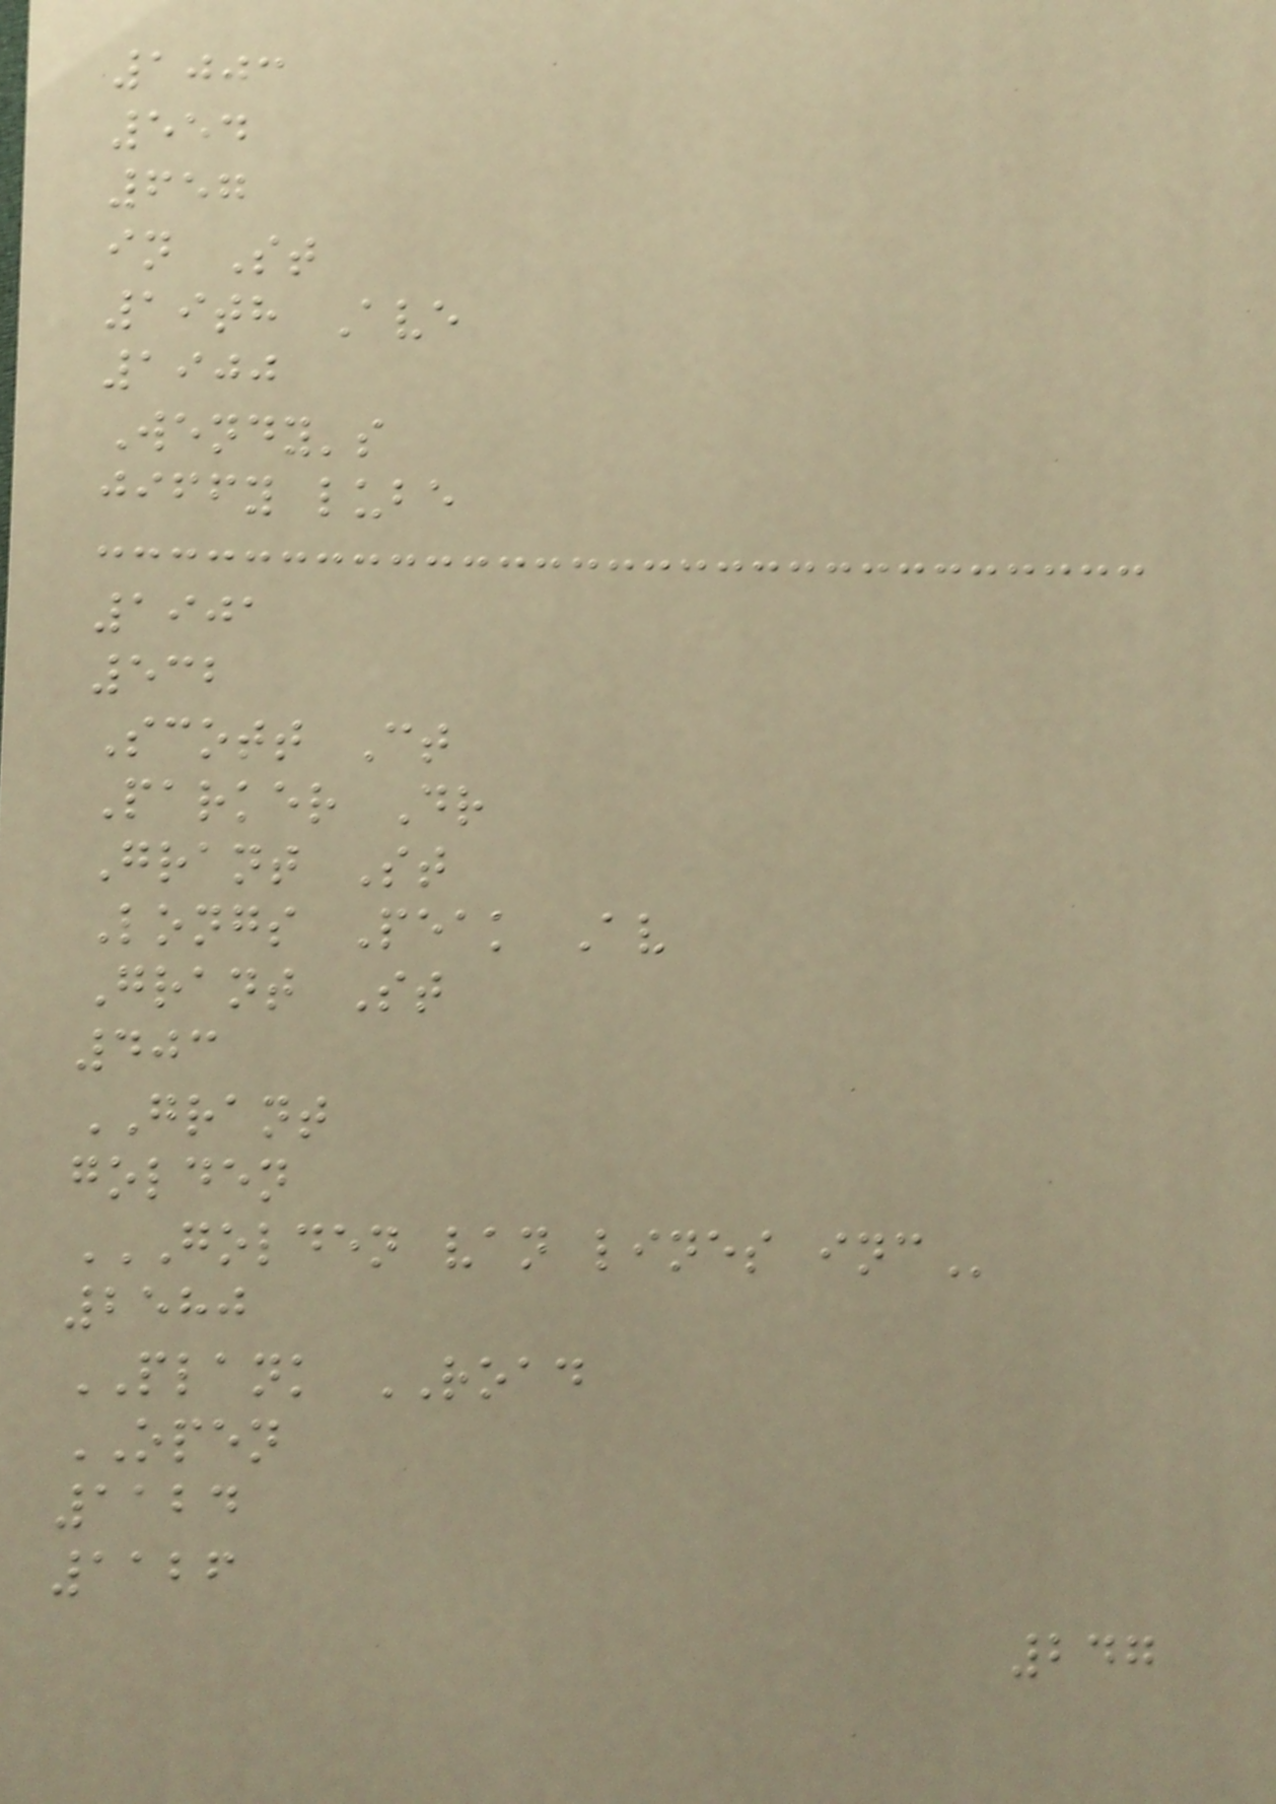1003
554
657
in St
19th Ave
1900
Wendy's
jiffy lube
1901
532
Scott Ct
Parker Dr
Grant St
Longs Peak Av
Grant St
403
GRANT
golden
GOLDEN VAN LINES INC
2580
PLANK ROAD
OPEN
1124
1126
247
